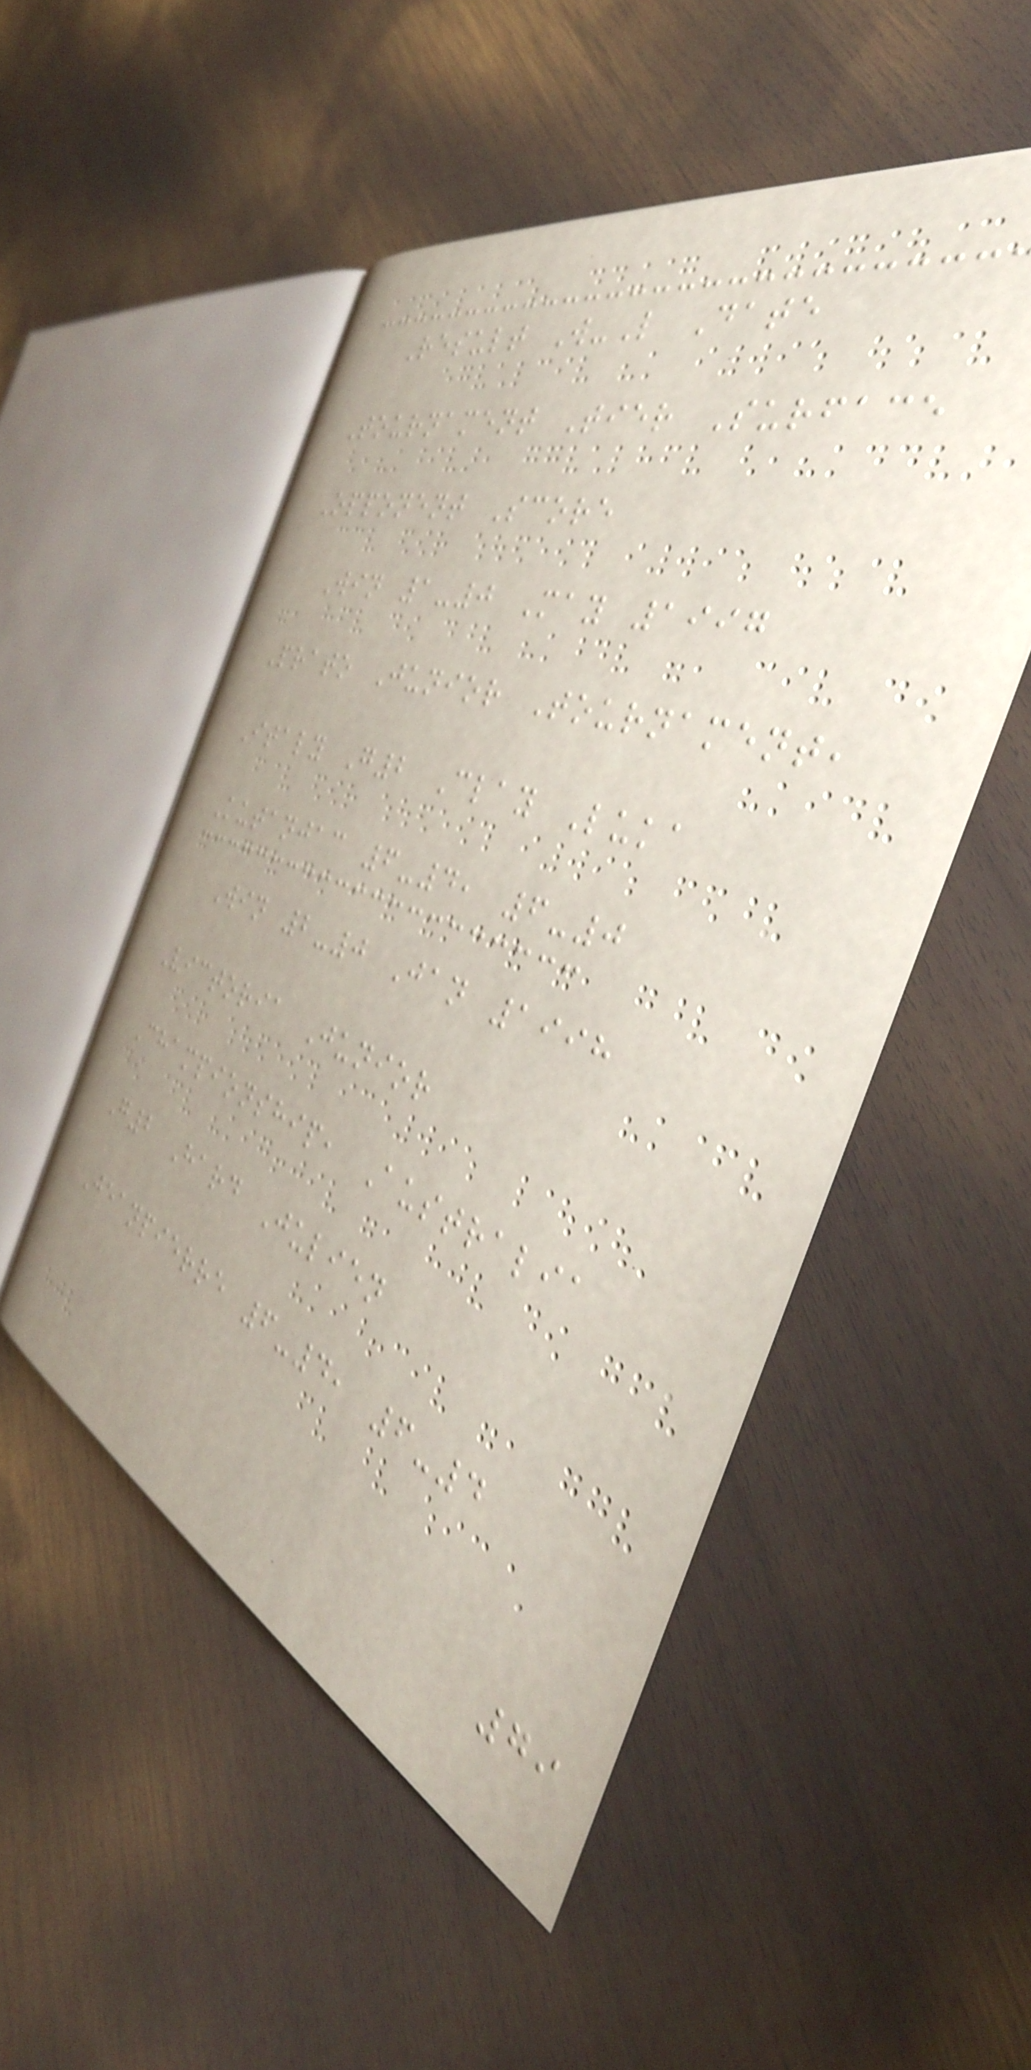Result W-L Date
Tournament Tier Surface
Opponent Score
Win 1-0 May 1997
Prato Junior Tournament,
Italy G2 Clay Luka
Kutanjac 6-4, 6-0
Win 2-0 Jan 1998
Victoria Junior
Championship, Australia
G2 Hard Julien
Jeanpierre 6-4, 6-4
79
